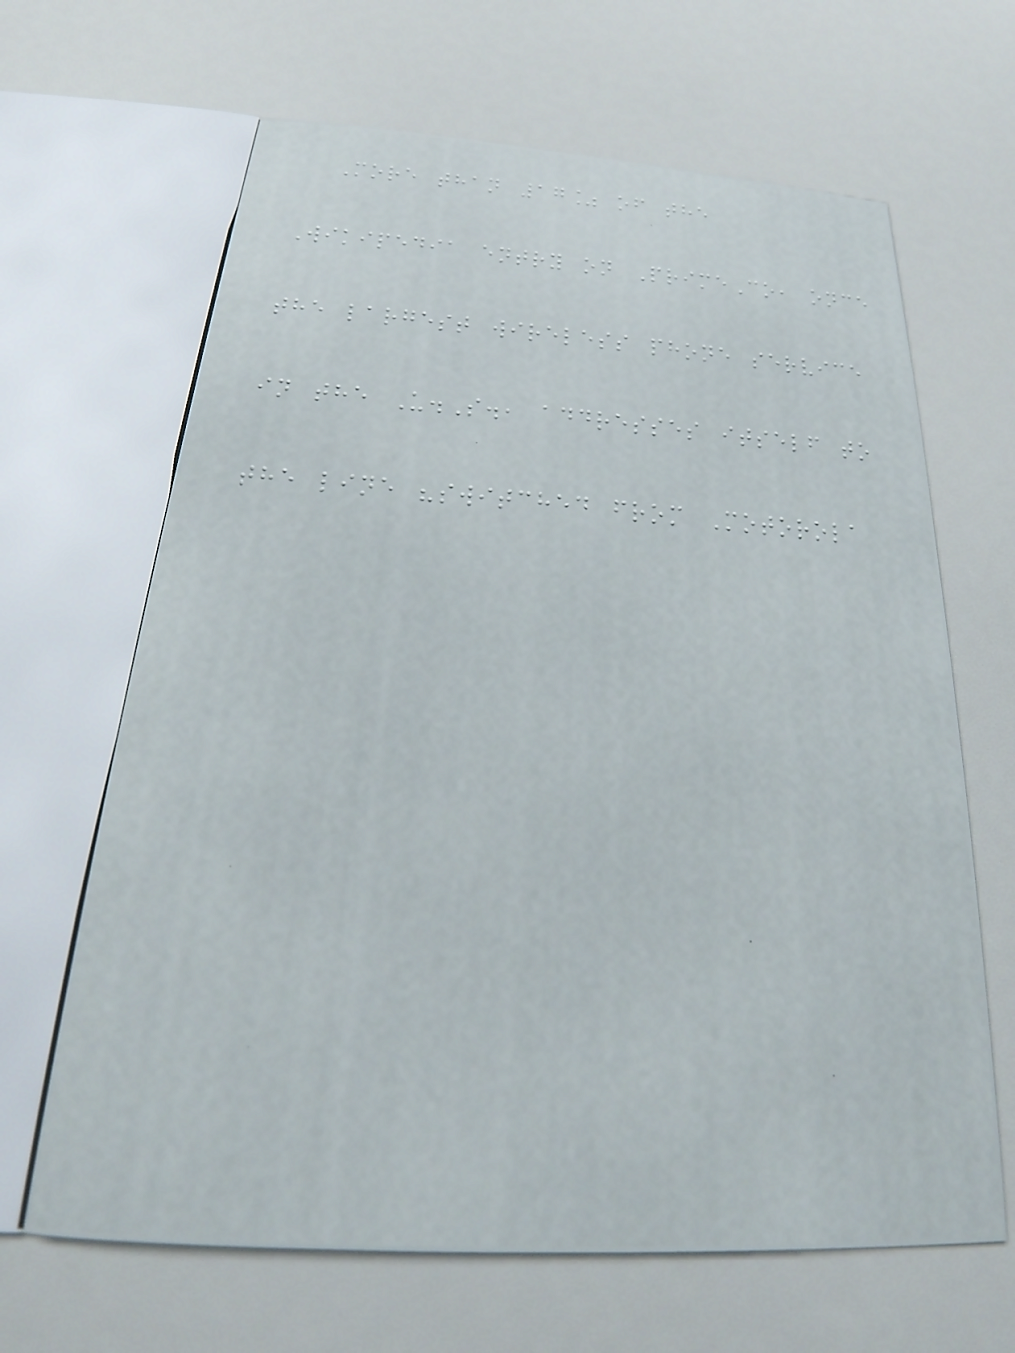More than 17% of the
Wikipedia entry on PrimeCo, once
the largest wireless phone service
in the U.S., addresses itself to
the line "switched from Motorola
